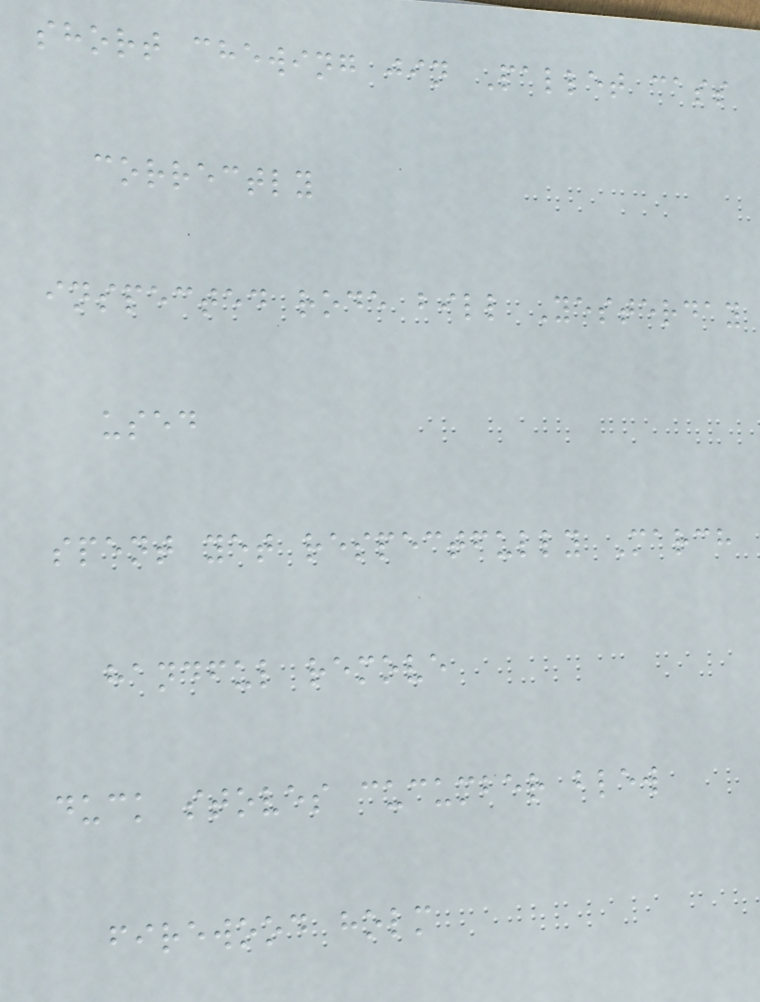short chewing jin Pallet cass
correctly
inspected rode bill Yesterday
used
spent yet respectfully March
handful remove
duck stoves cucumber blew
firewood holm
